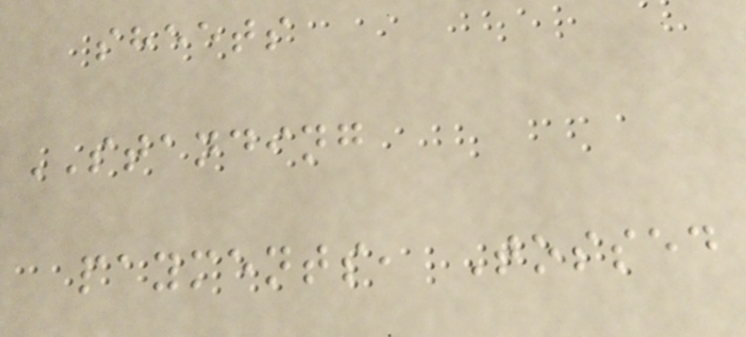sheets
STANDING
payments, Tossed
